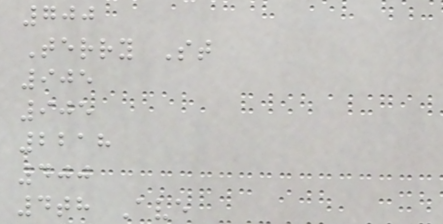700
Terry St
905
905
2218
400
4th Ave
